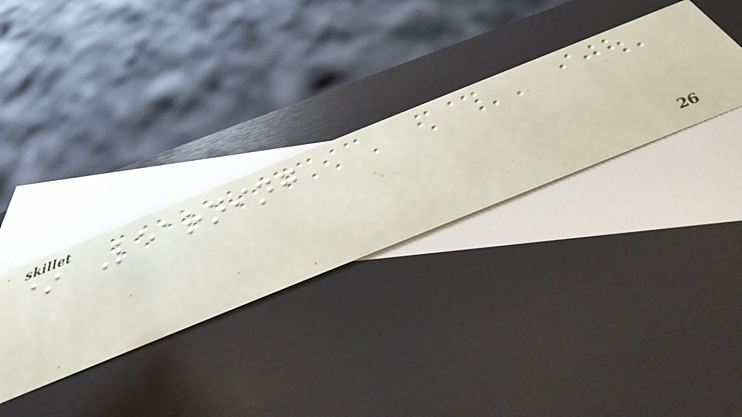* Learning
